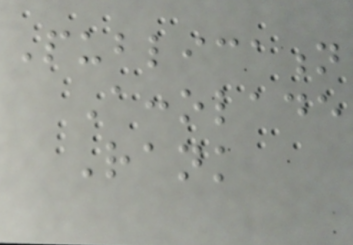Publication
Accolade
Rank
